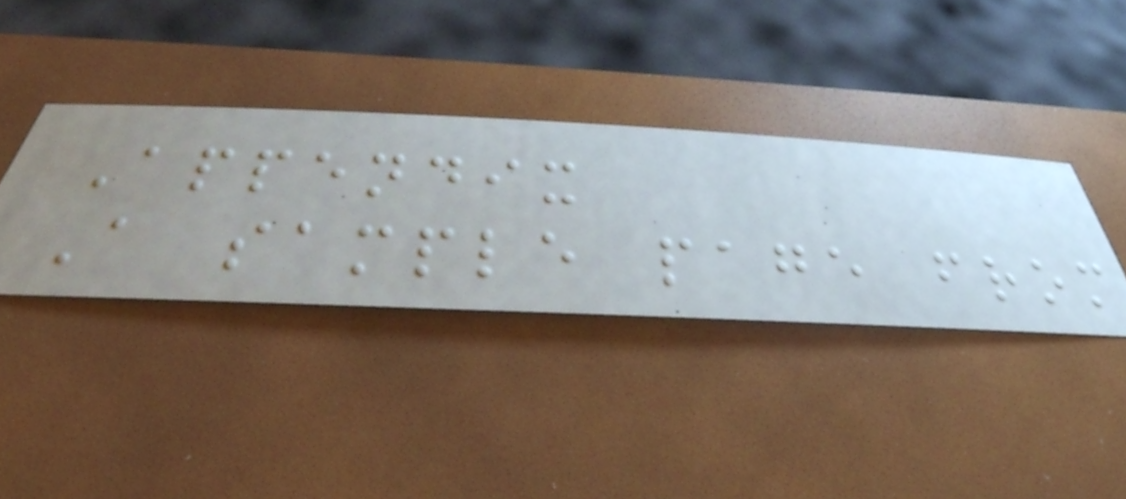Appendix
A sample page from
